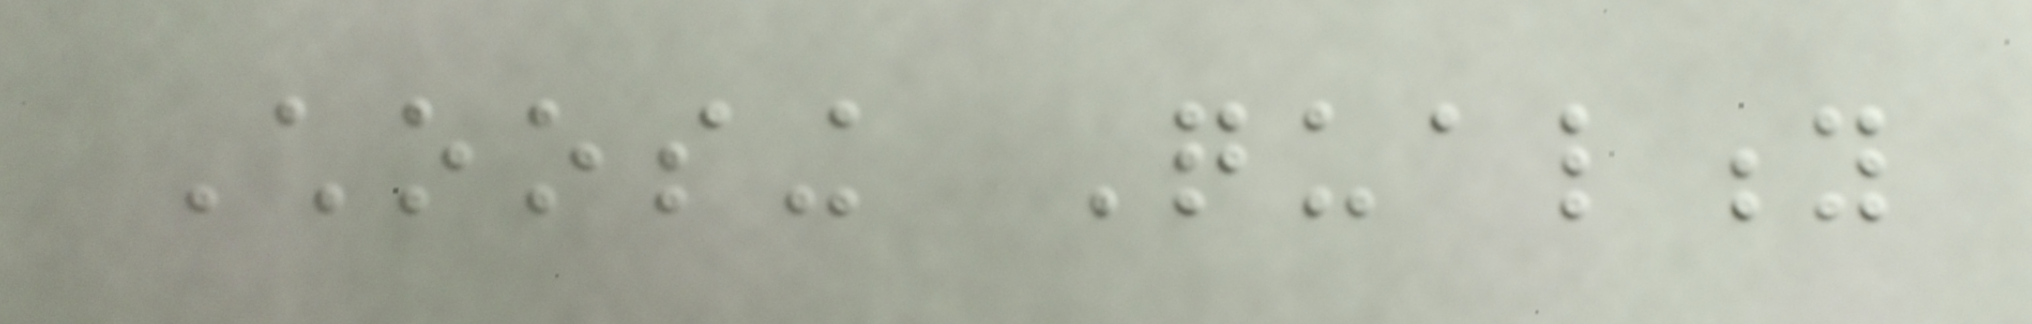Choosing Quality
